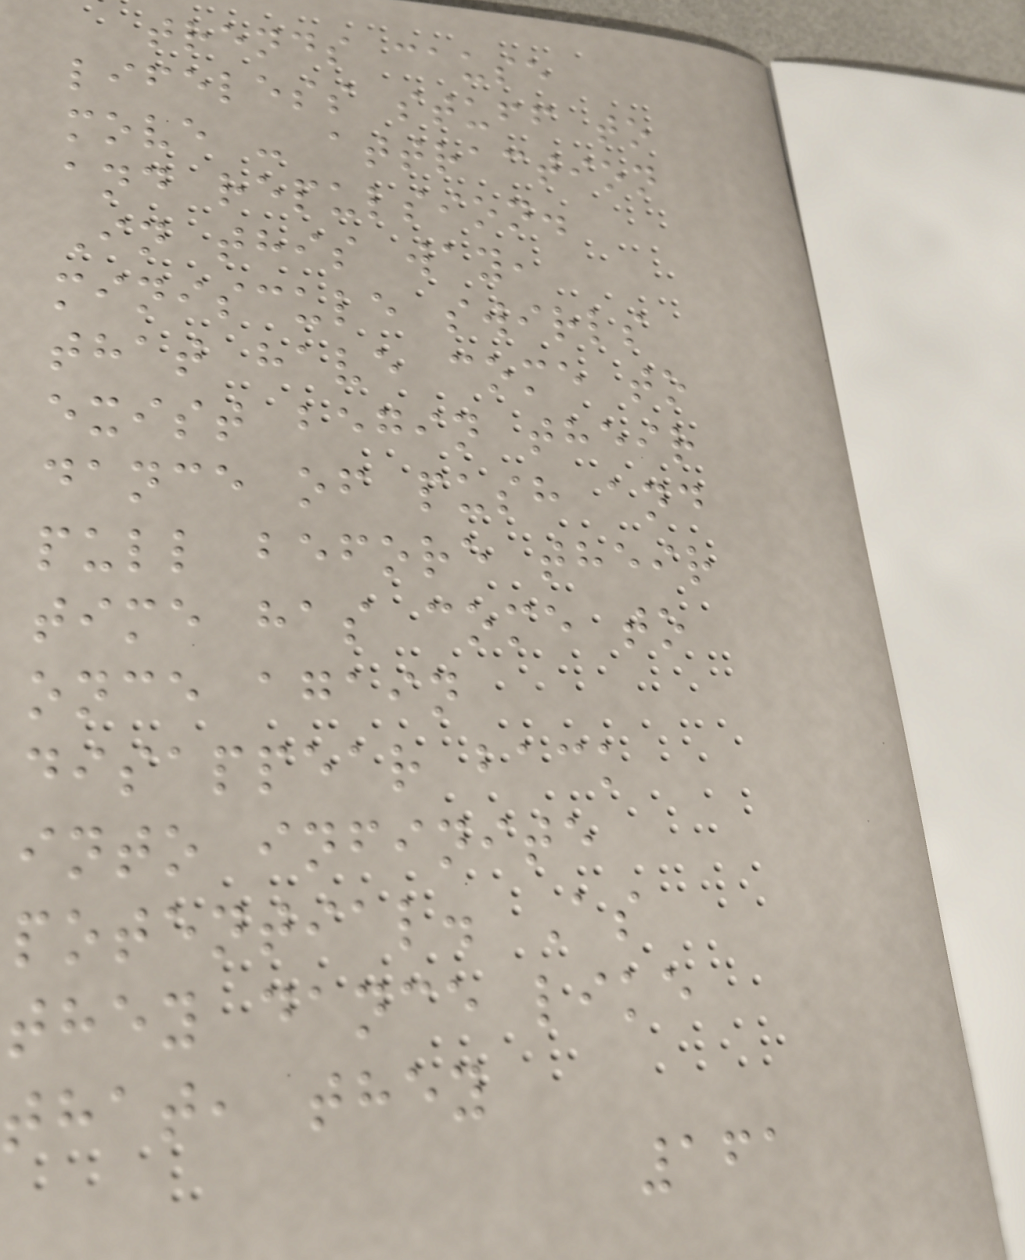trends cause
lifeless stuff to
move - attraction
and repulsion.
In this way,
miniscule swirls
that have come to
exist begin their
dance of push and
pull before their
time has come to
once again
disappear back
into infinite
potential. As
they dance like
that, they
161
